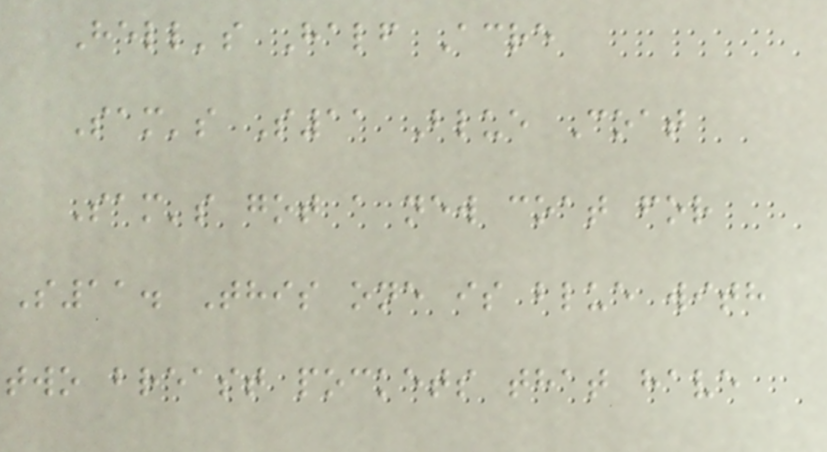Hell's Half Acre
Sam's S11 Blue Coat
Sam's got a new coat for
S11. This one is blue with
two breast pockets that have
